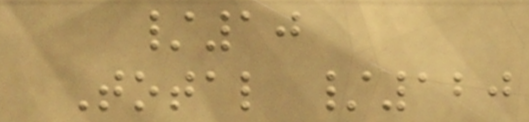/10
Total /120
